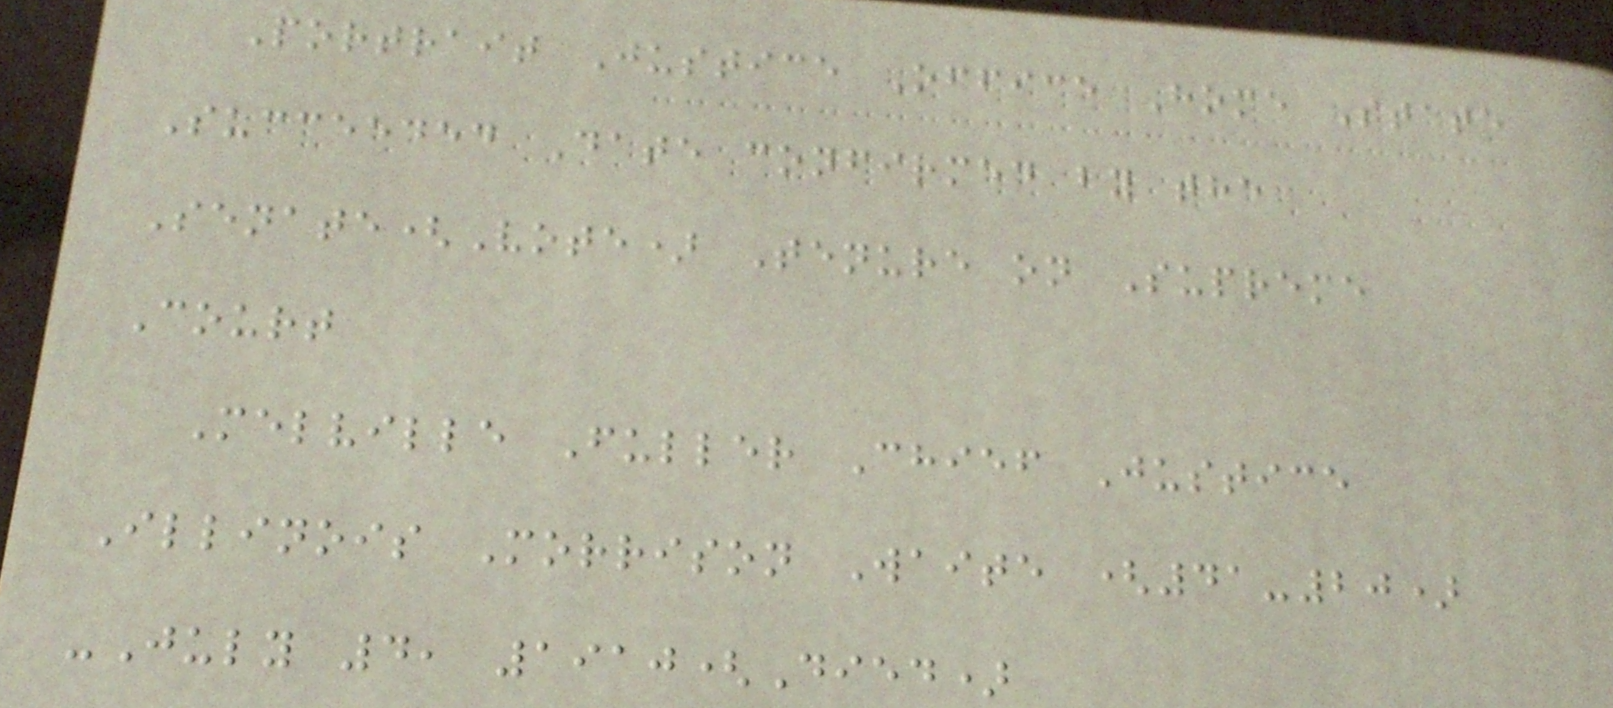Portrait Justice Office Home State
Succeeded Date confirmed by the
Senate(Vote) Tenure on Supreme
Court
Melville Fuller Chief Justice
Illinois Morrison Waite (41-20)
-July 4, 1910(Died)
